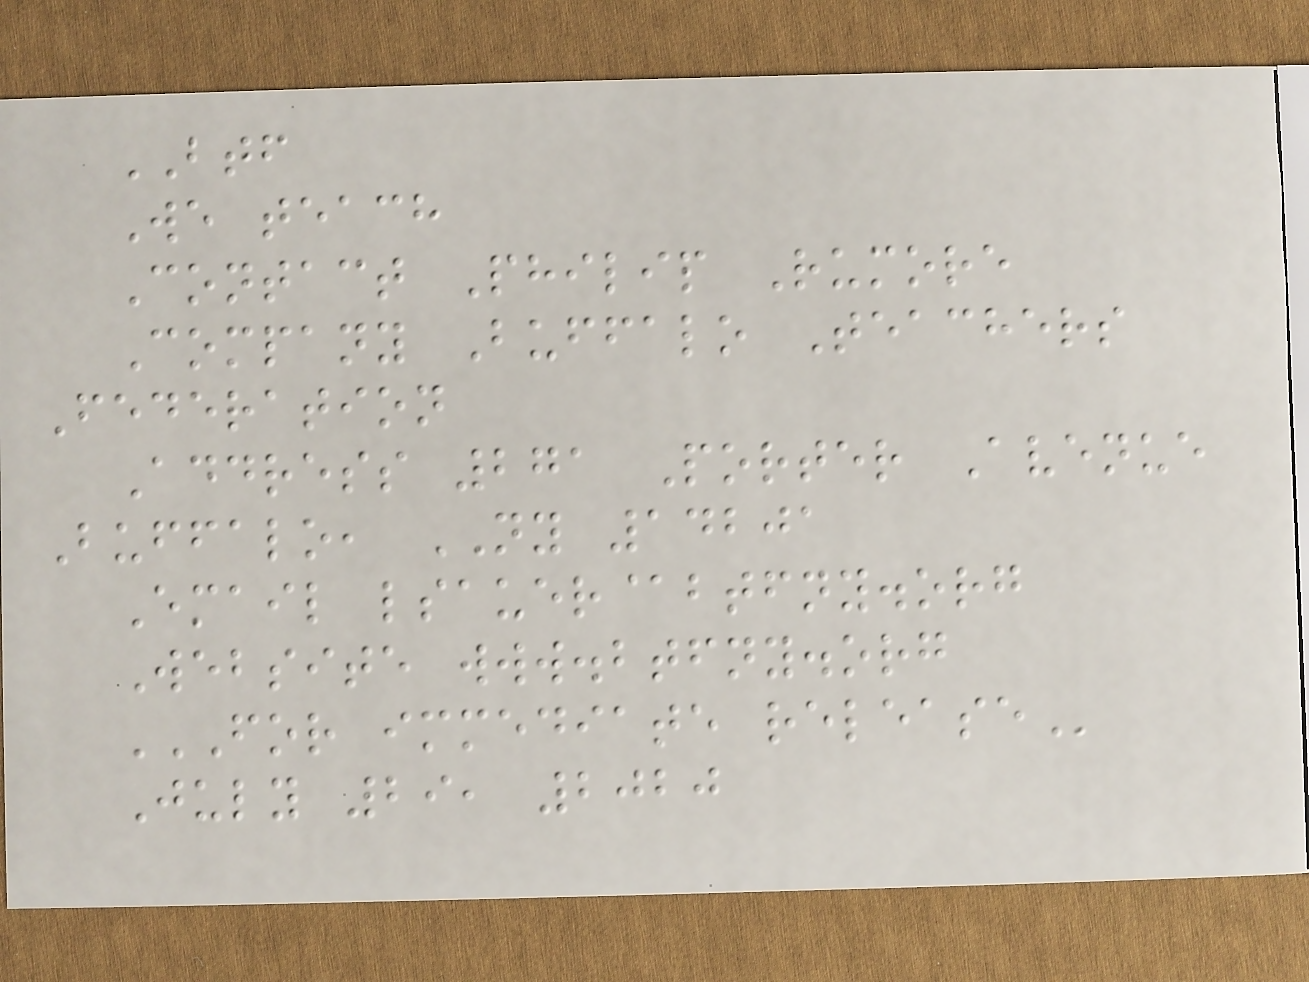BTF
We teach
Contact Philip Rumore
Company Buffalo Teachers
Federation
Address 271 Porter Avenue
Buffalo, NY 14201
Email lsauer@btfny.org
Website www.btfny.org
FOR IMMEDIATE RELEASE
July 29, 2020
